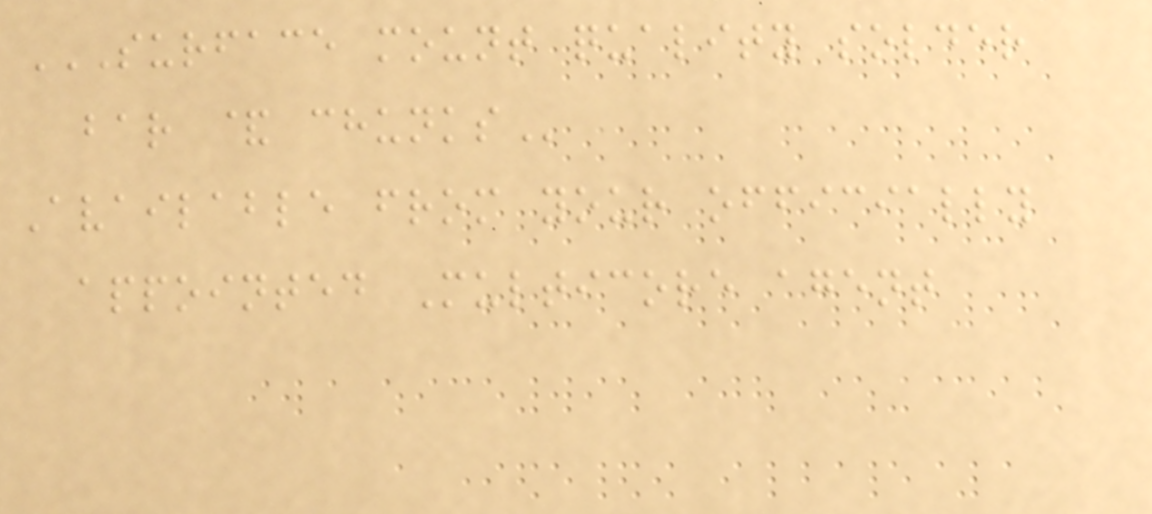SURFACE MOUNT QUALITY SOLDER
BAR & CHUNKS
Available from your officially
appointed Multicore agent
